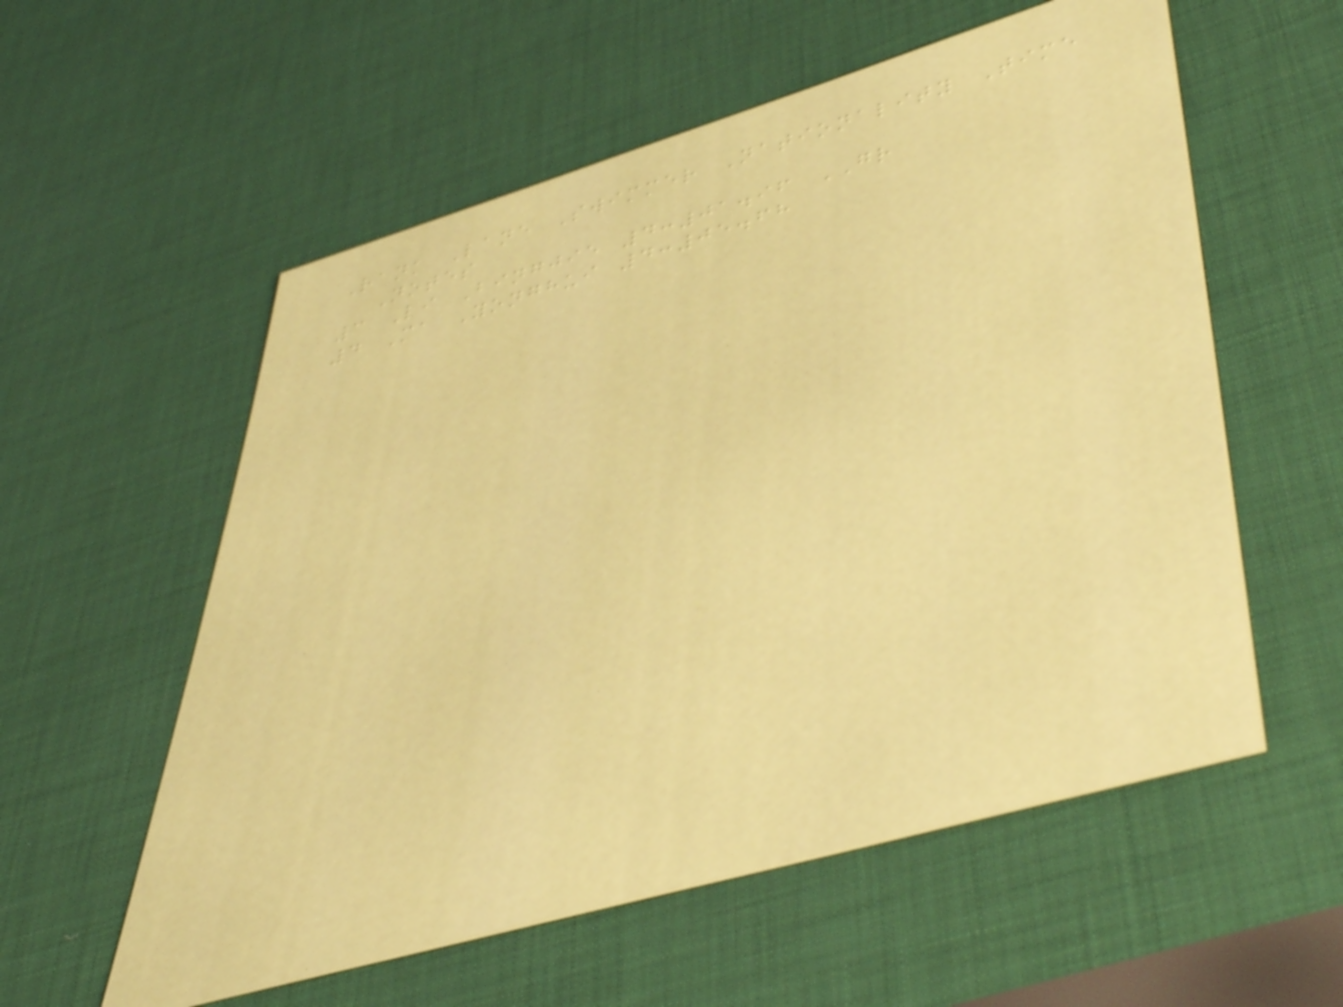Rank Lane Swimmer Nationality Time
Notes
3 Li Bingjie 4:01.96 GR
4 Ma Yonghui 4:05.68
